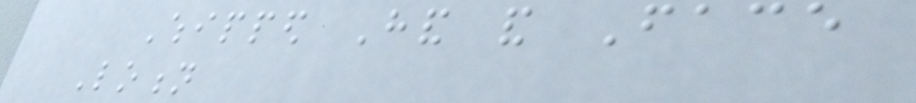Whipped Hand and Face
Lotion
